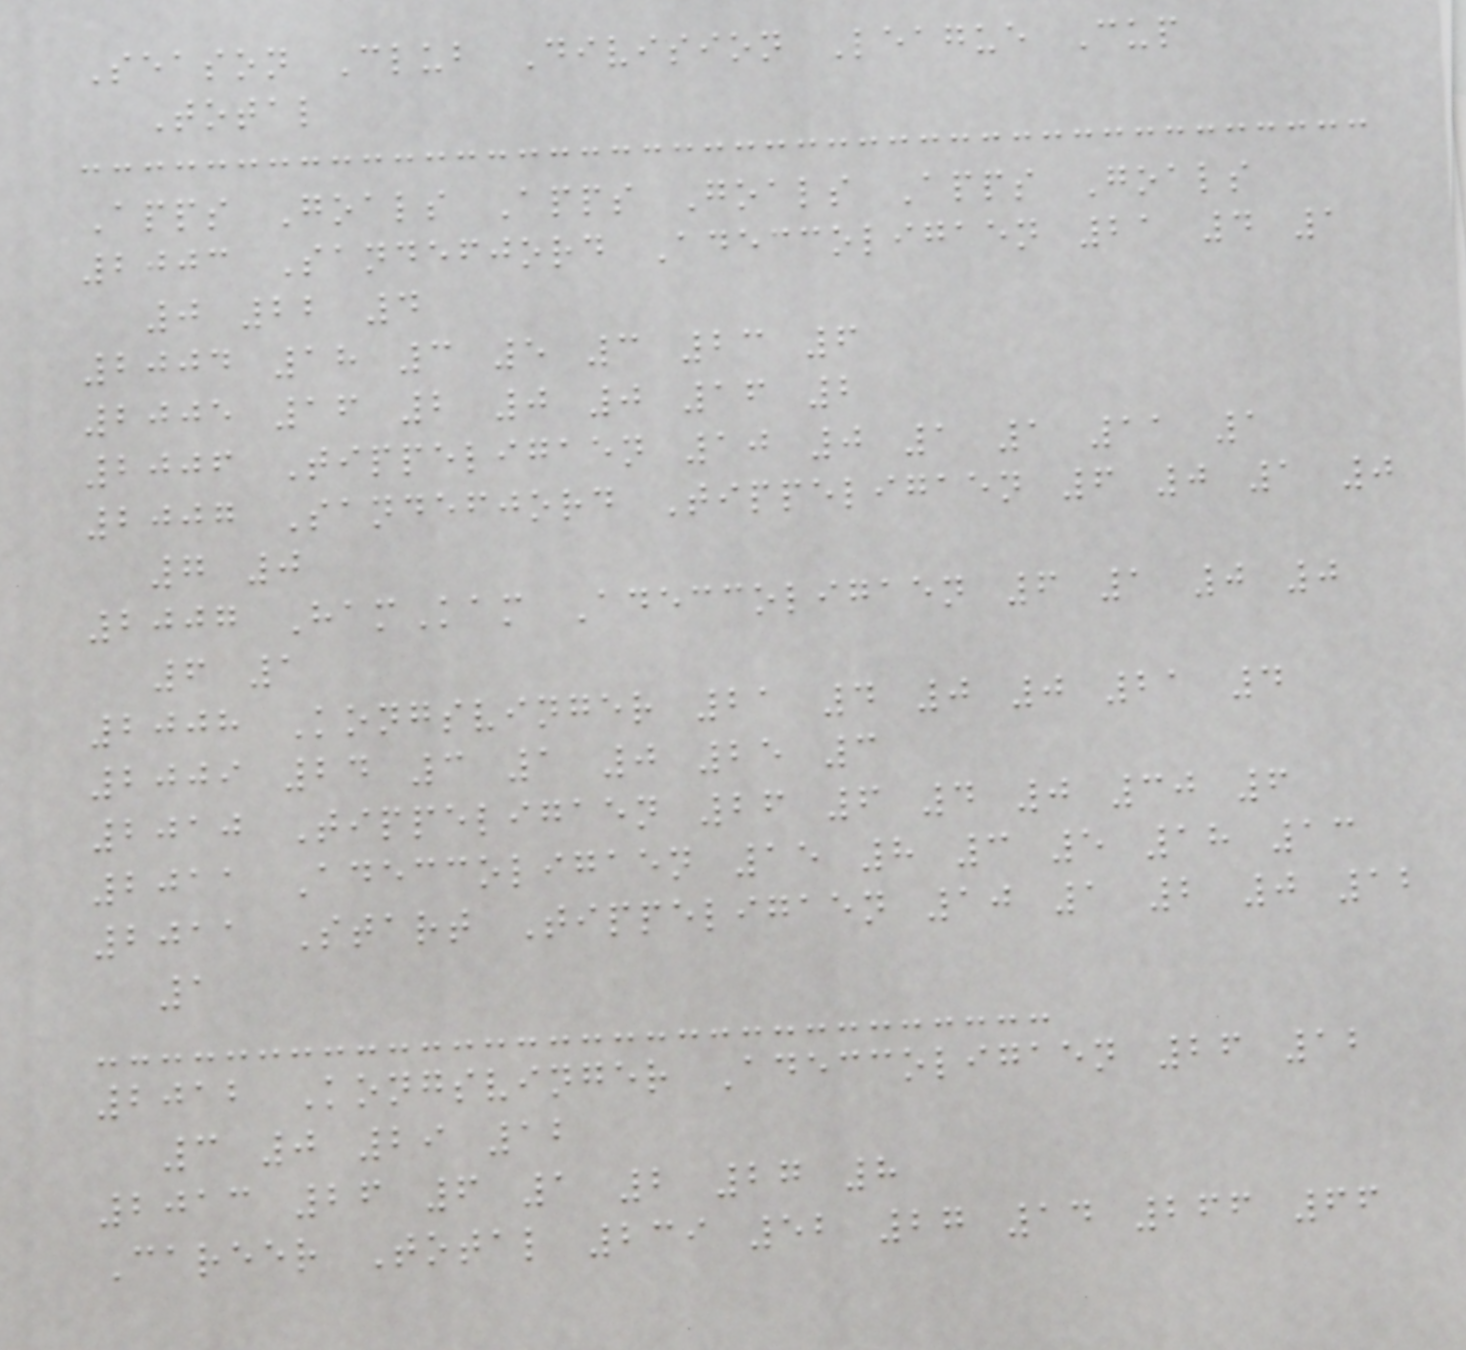Season Club Division League Cup
Total
Apps Goals Apps Goals Apps Goals
2003 Sandefjord Adeccoligaen 21 4 1
0 22 4
2004 18 3 5 3 23 6
2005 16 2 0 0 16 2
2006 Tippeligaen 10 0 1 1 11 1
2007 Sandefjord Tippeligaen 6 0 1 0
7 0
2007 HamKam Adeccoligaen 6 1 0 0
6 1
2008 Kongsvinger 21 4 0 0 21 4
2009 24 3 1 0 25 3
2010 Tippeligaen 26 6 4 0 30 6
2011 Adeccoligaen 15 8 3 5 18 13
2011 Start Tippeligaen 10 1 2 0 12
1
2012 Kongsvinger Adeccoligaen 26 12
3 0 29 12
2013 26 6 1 2 27 8
Career Total 239 52 27 14 266 66
